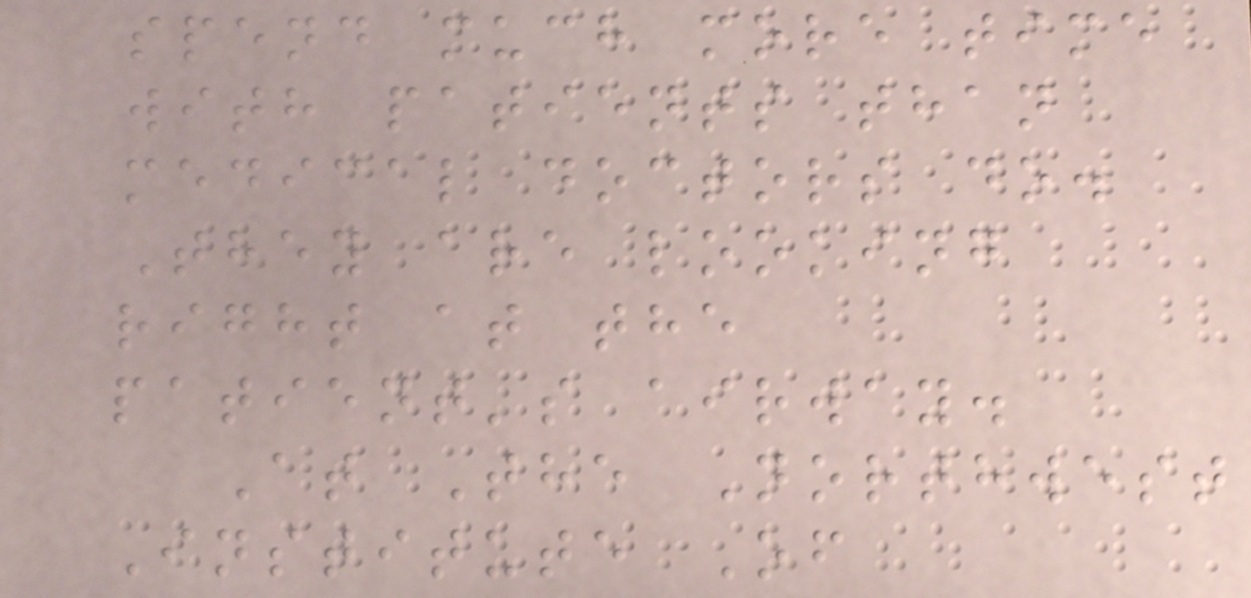spend much more time
with patients than
medical doctors do.
They are looking
right at the
patient's airway.
At The Northwest
Institute Of
